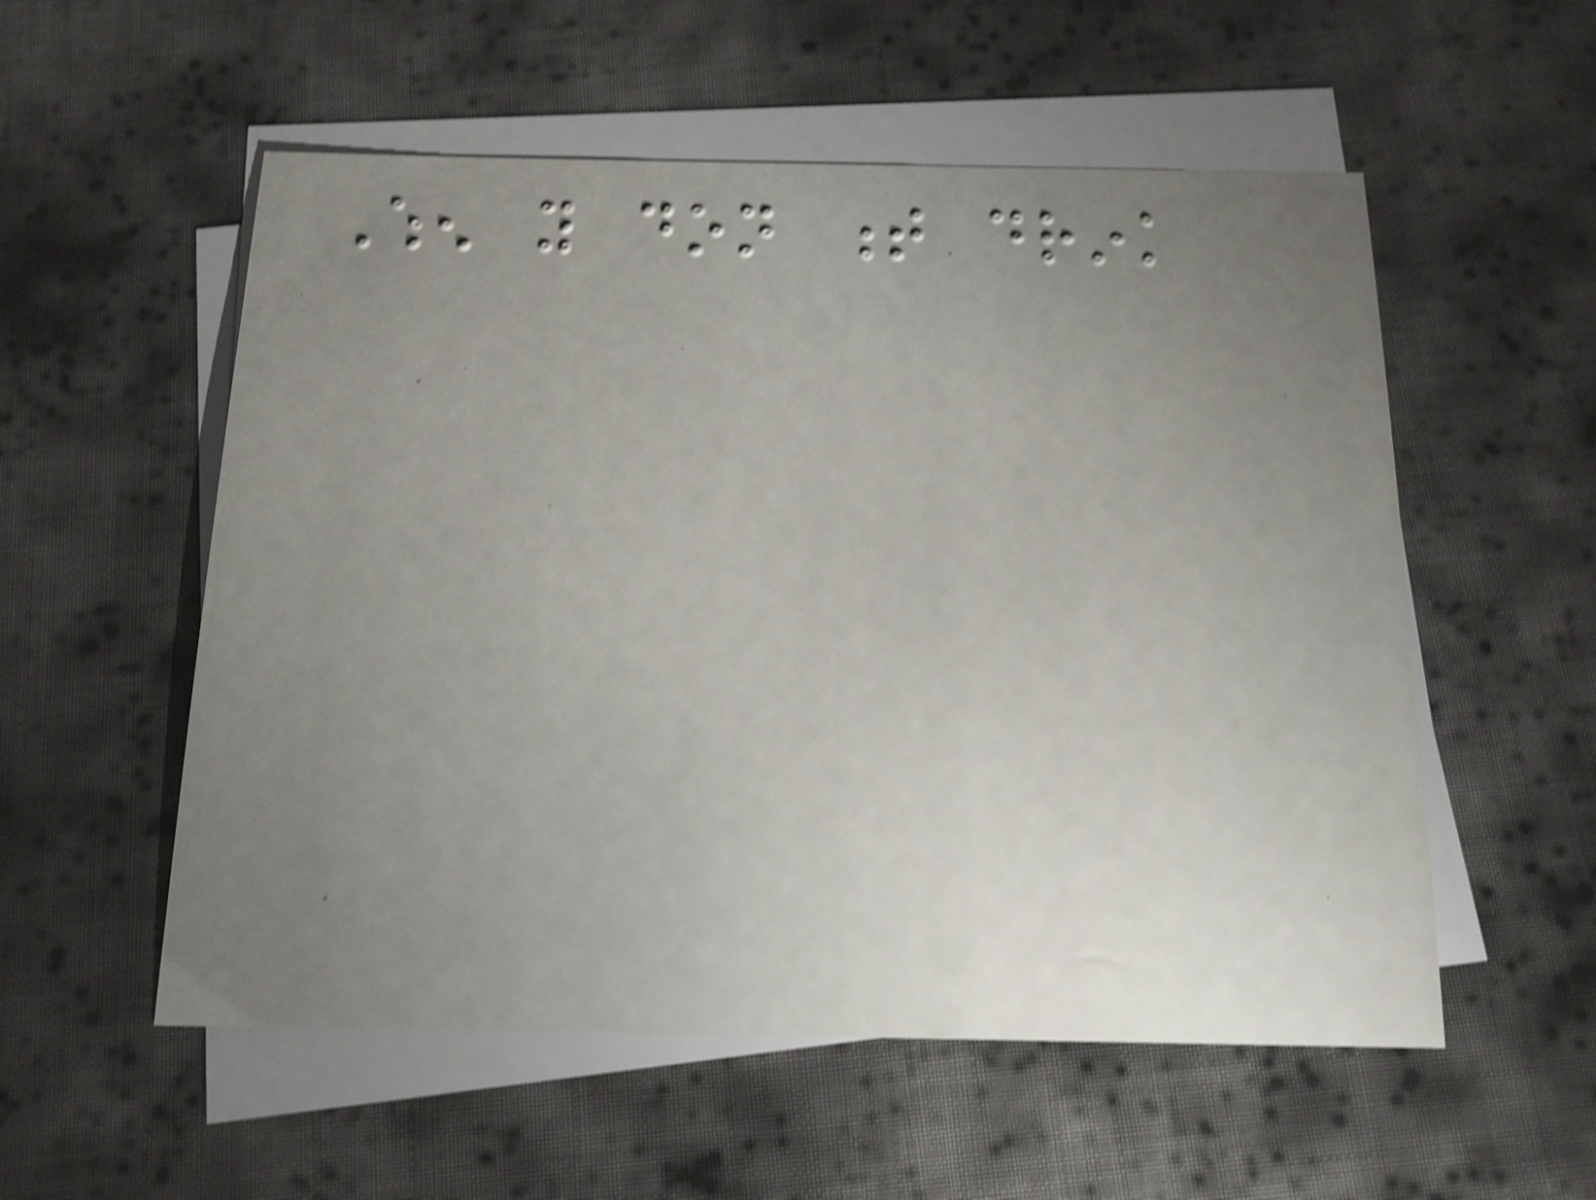When you don t drink
